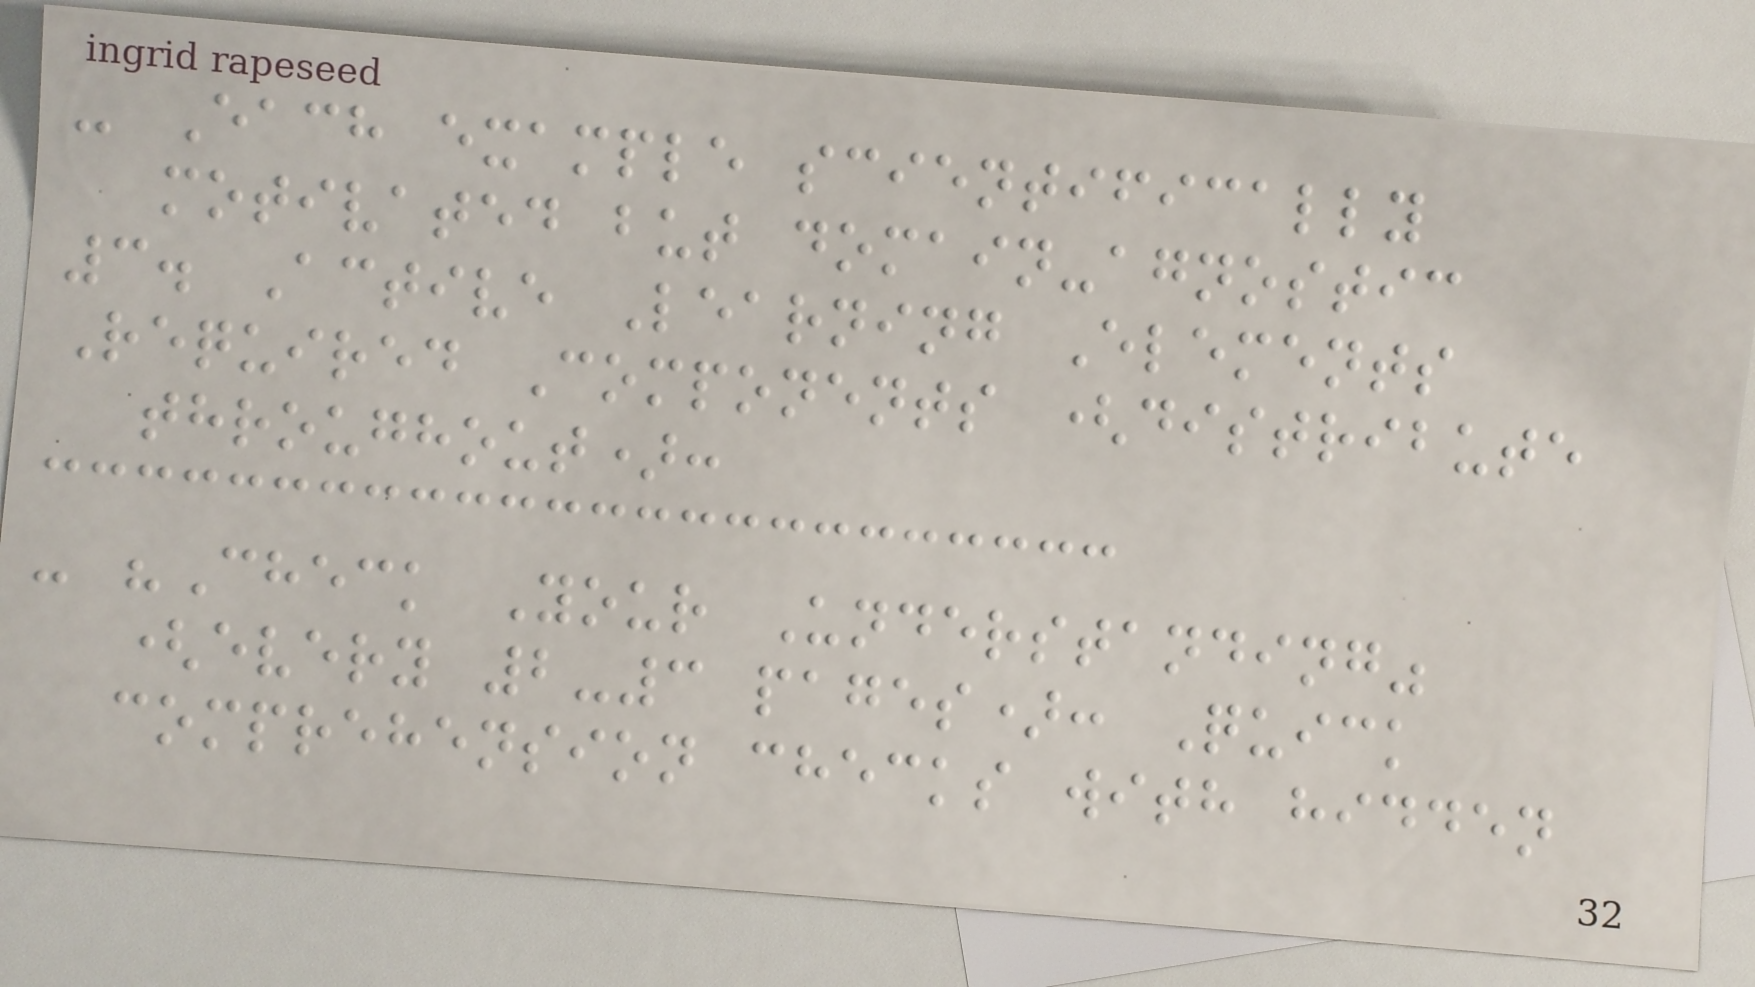- Each example scientifically
motivated but domain-agnostic
3. Active Learning Elements
Required Components (distribute
throughout):
- "Check Your Understanding"
(every 2-3 pages): Quick
comprehension checks with hidden
